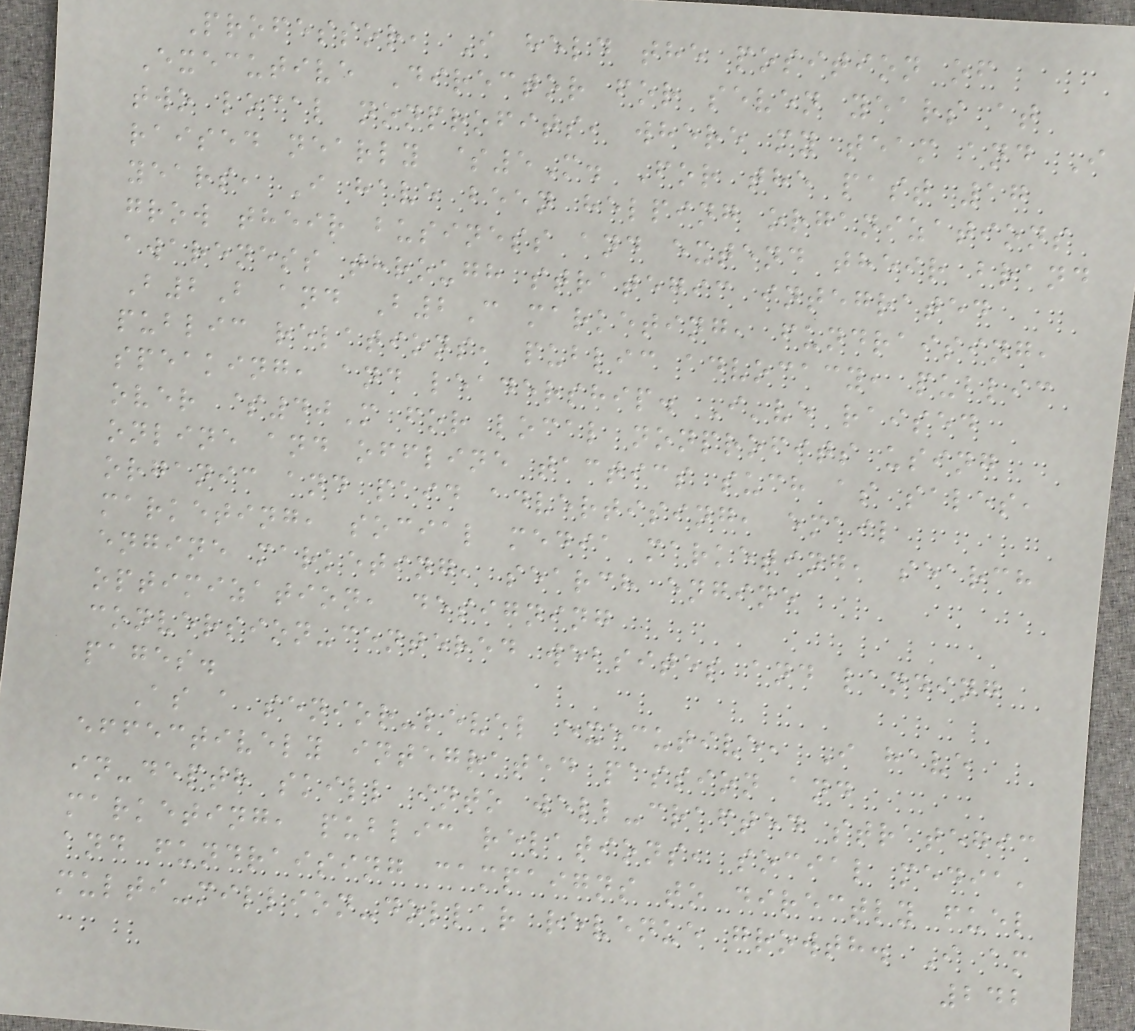Professor, I held the position of
Executive Director for seven years at
two local nonprofits, where my team and I
raised nearly $5M. For the past 17
years, I have been helping organizations
grow their business and extend their brand
awareness through strategic integrated
B2B and B2C marketing, fundraising,
public relations, public advocacy, public
speaking, and leadership. I've raised
over $40M for local nonprofits using
online and offline tactics such as sales,
organic and paid advertising, email
marketing, social media marketing, search
engine marketing, search engine
optimization, designing
conversion-centered websites and landing
pages.
As a senior-level executive, I have
effectively integrated passion and
in-depth skill into well-crafted strategic
marketing, public relations, social media,
and fundraising campaigns to directly fuel
multi-million-dollar revenue growth. I am
242
